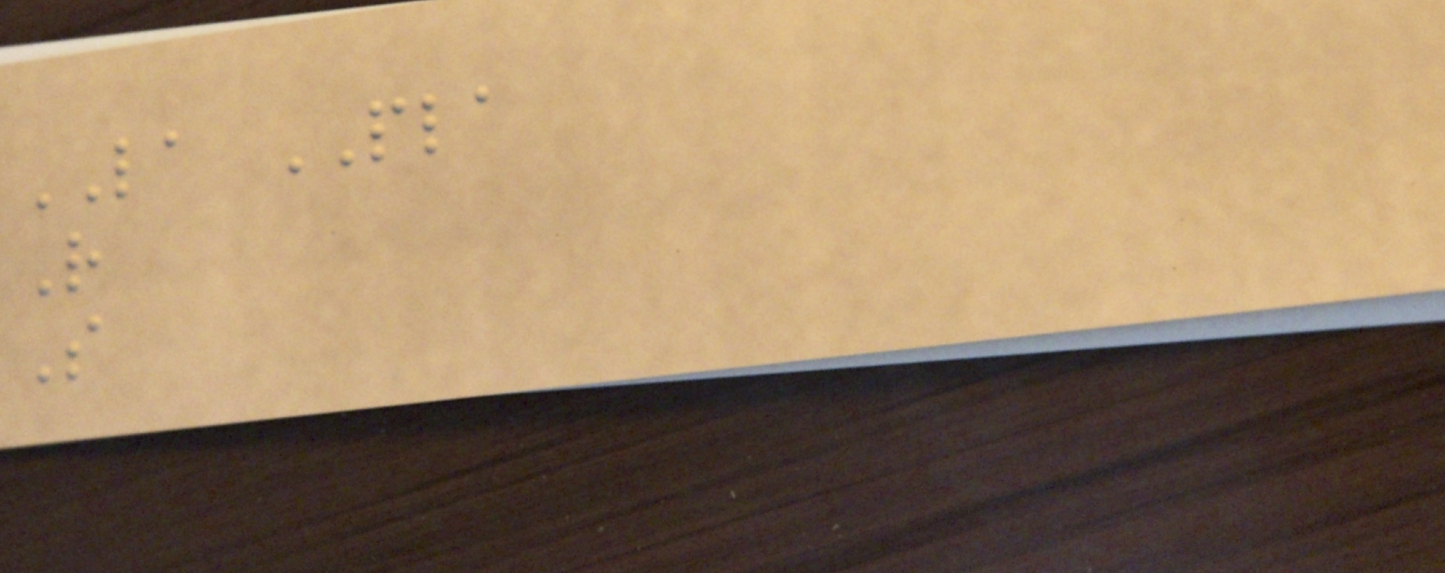LA PLA
R
S
